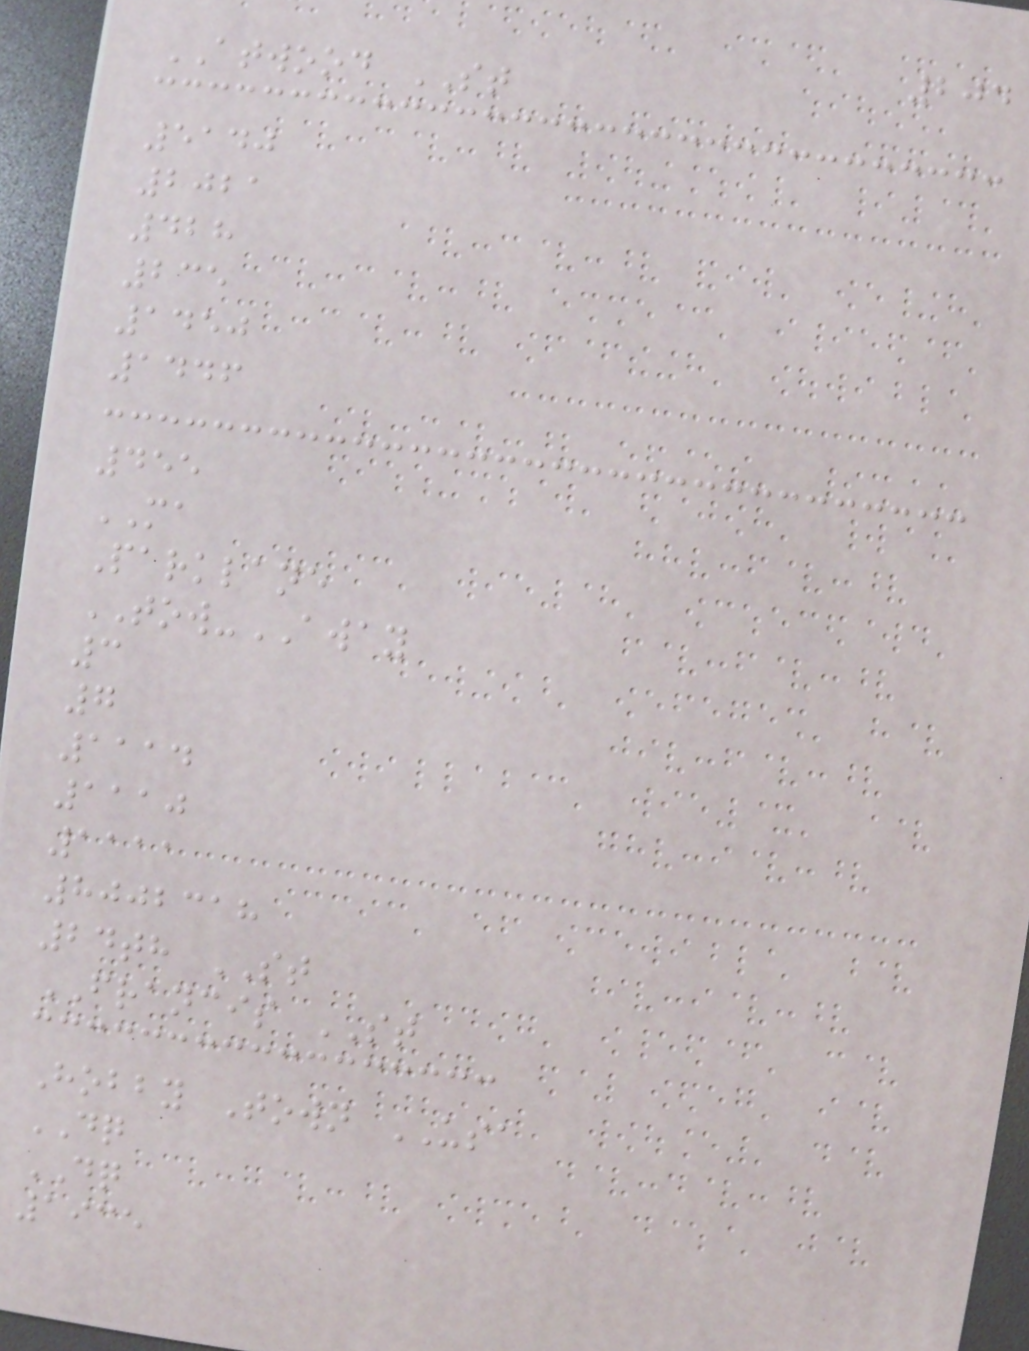204
ATWOOD ST
5140
2021
428
235
1450
1446
455
MA
Parklane
TOW-AWAY
3
7
1114
1110
1111
8002318
24th ST
FRANCIS ST
Hobby Town USA
DQ
DQ
1935
